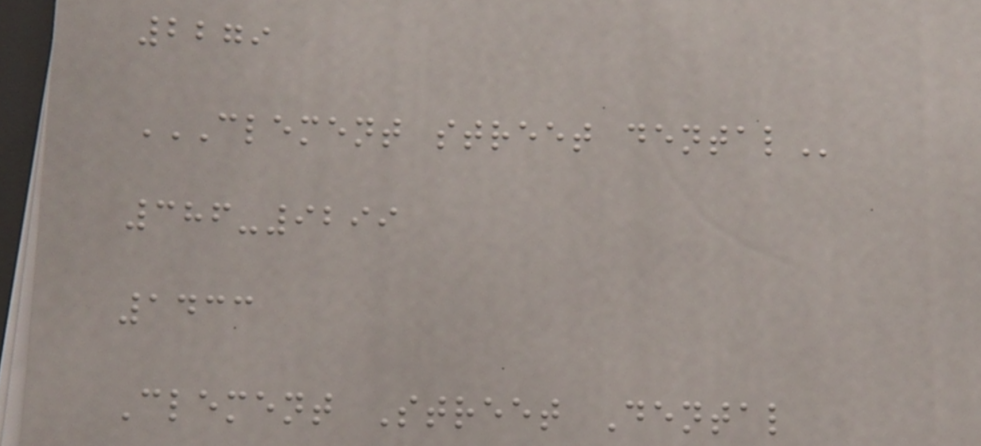2279
CLEMENT STREET DENTAL
386-9299
1433
Clement Street Dental
